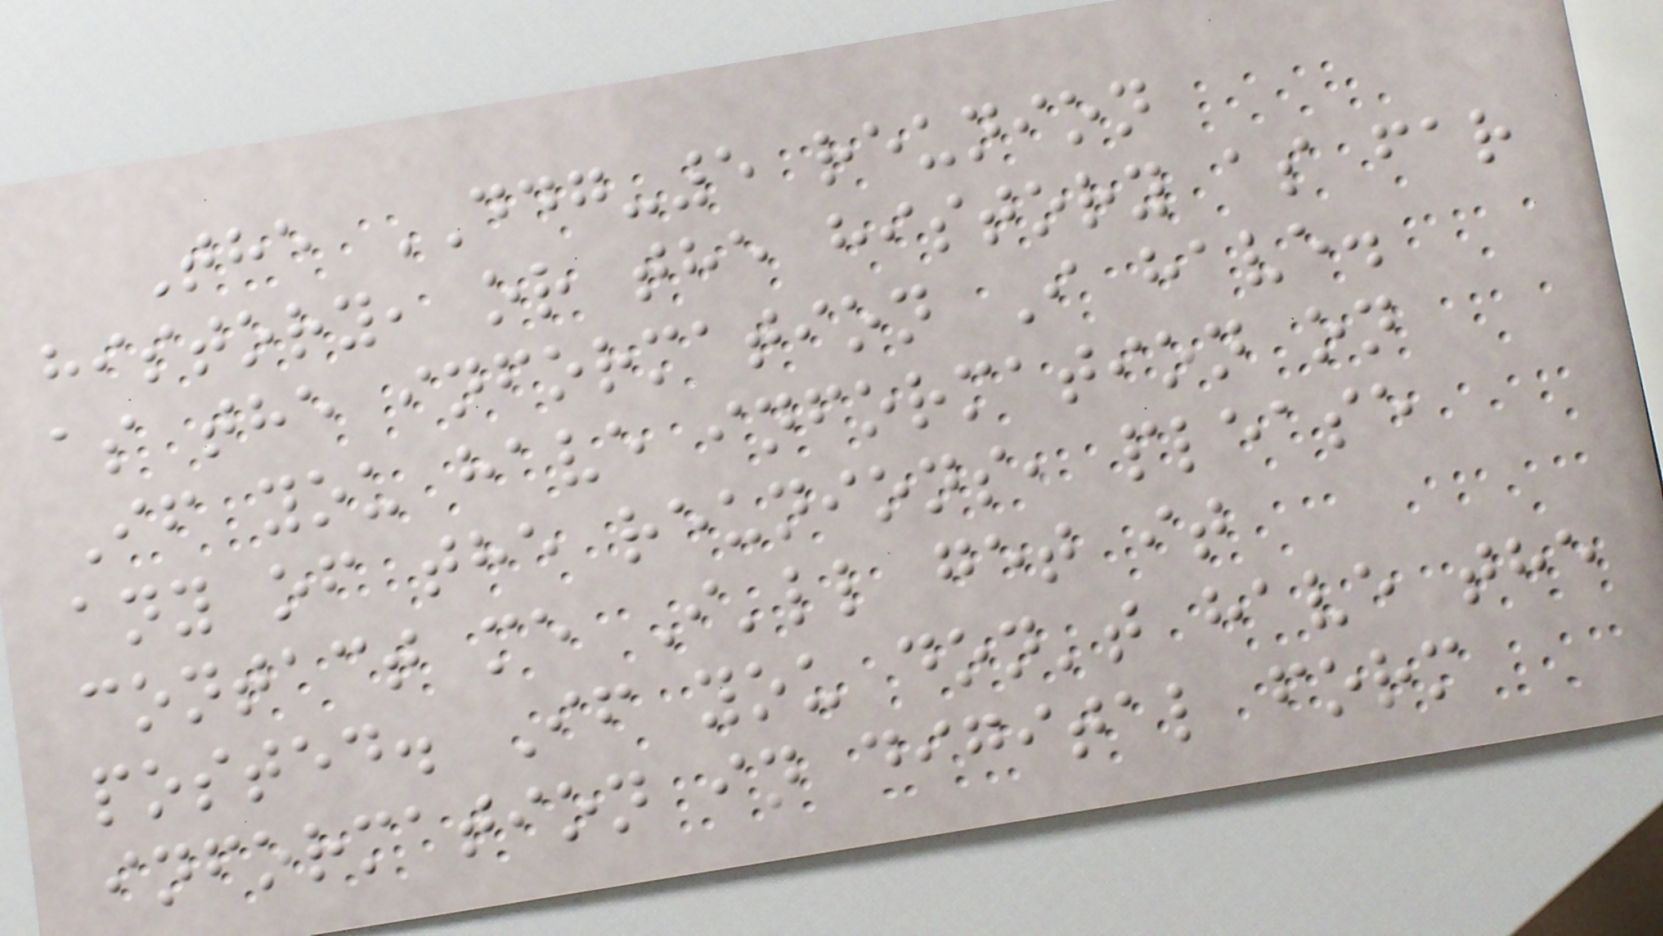The DDG-5 reunion
history, or the history as far
as the information I have.
If you have information on
any of the reunions, please
contact me I'll get it
posted. If you don't have the
information in digital form
